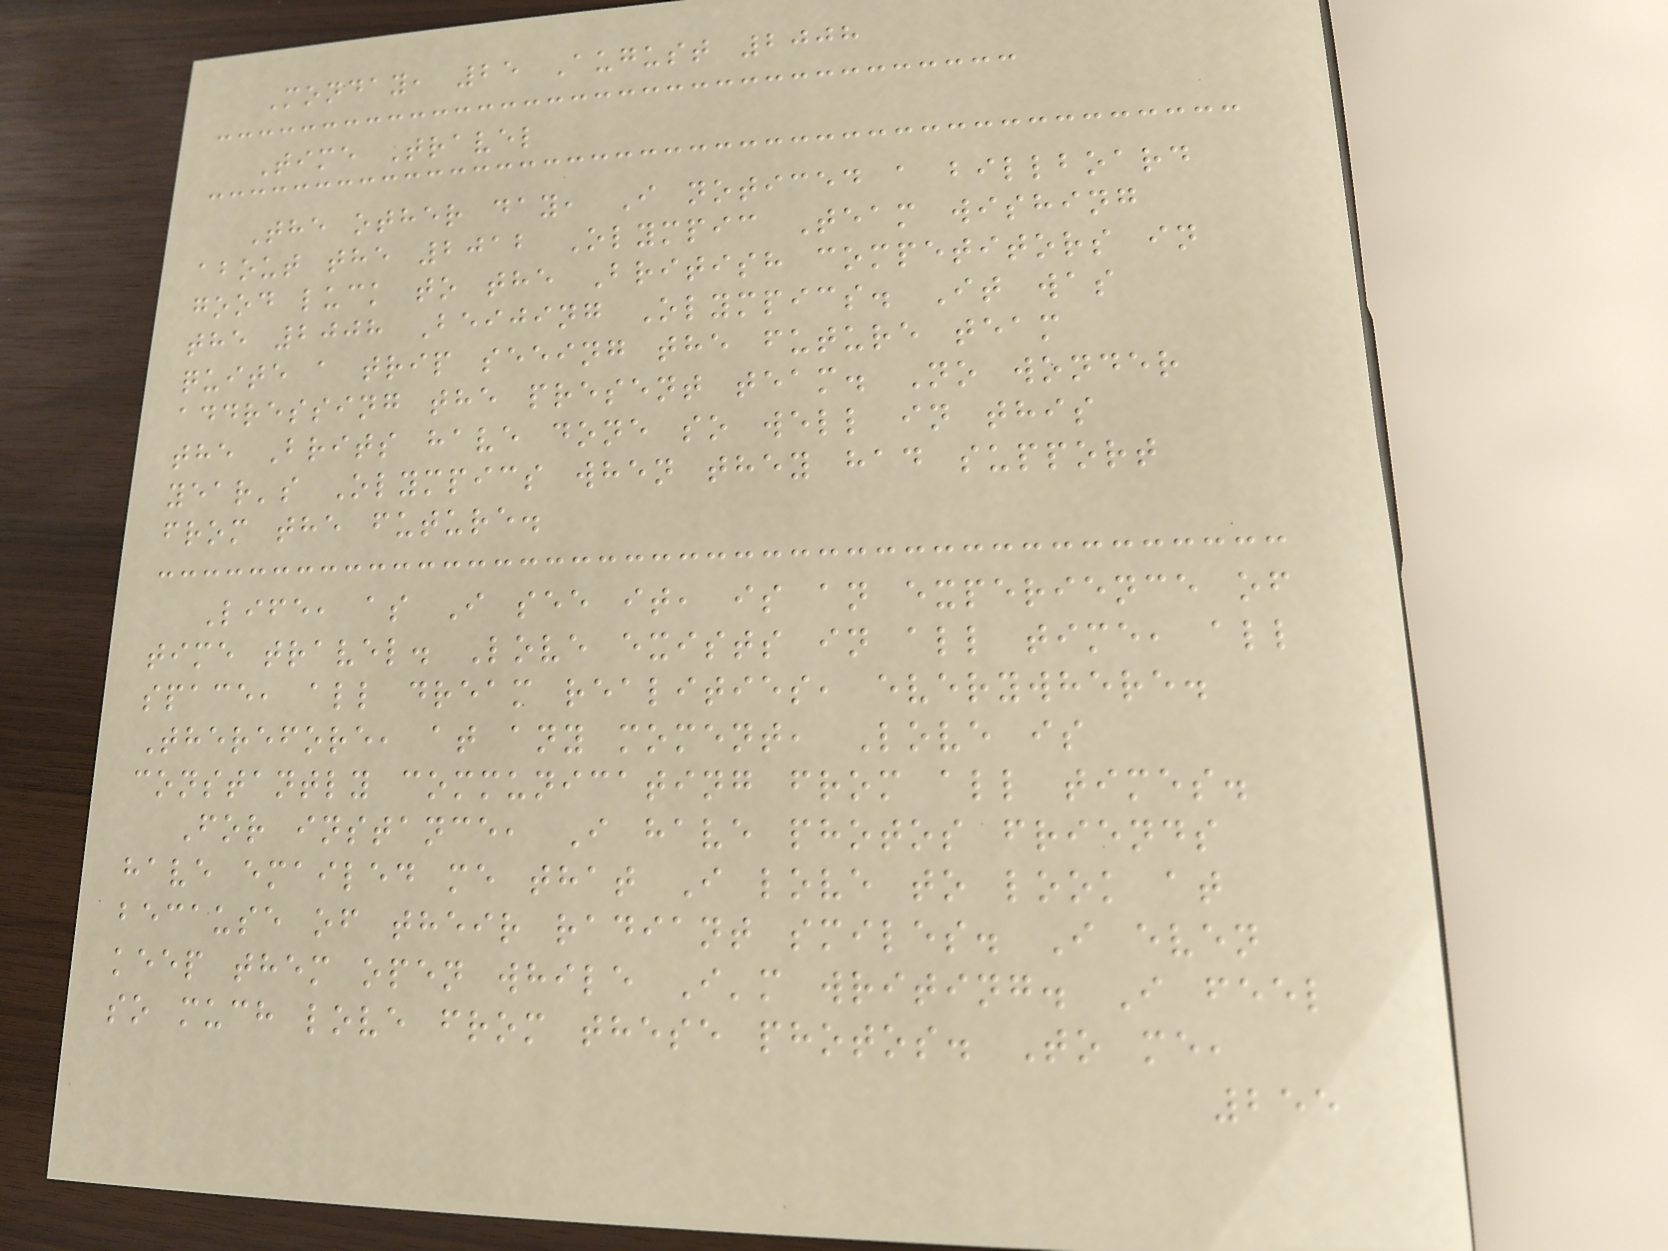Monday, 25 August 2008
Time Travel
The other day, I noticed a billboard
about the 2012 Olympic Team wishing
good luck to the British competitors in
the 2008 Beijing Olympics. It was
quite a trip seeing the future team
addressing the present team. No wonder
the Brits have done so well in this
year's Olympics when they had support
from the future.
Life, as I see it, is an experience of
time travel. Love exists in all time, all
space, all dream realities, everywhere.
Therefore, at any moment, Love is
constantly communicating from all times.
For instance, I have photos friends
have emailed me that I love to look at
because of their radiant smiles. I even
keep them open while I'm writing. I feel
so much love from these photos. To me,
255
